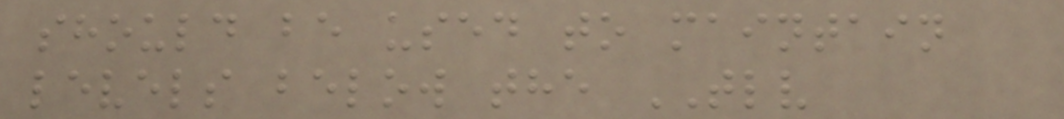should be used to maintain
levels below the TLV
